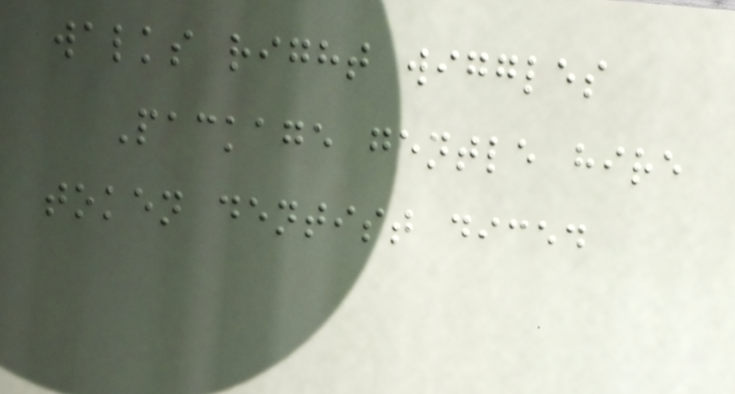walks right wiggles
Package gentle hire
token dentist diced
